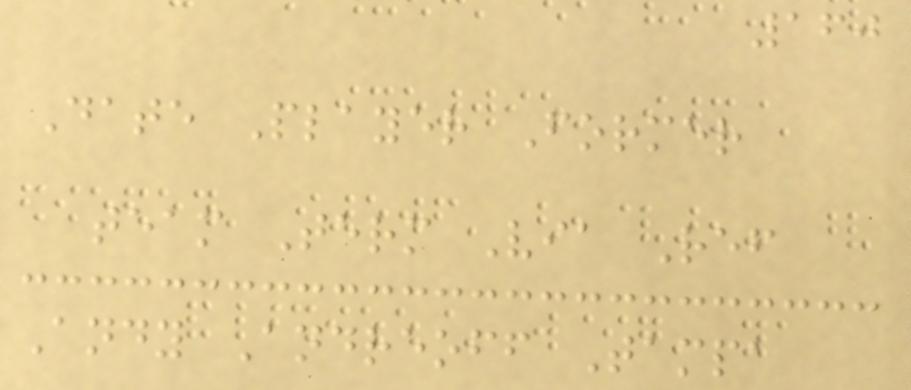160
Date Player Former
team Term Via Ref
Andy Andreoff Tampa
